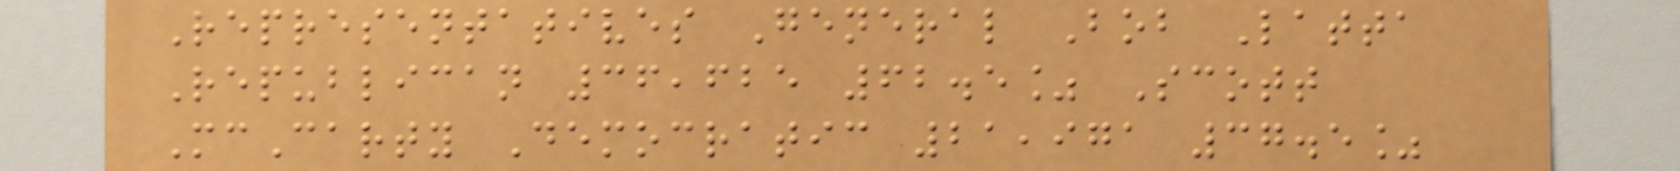Representatives General Bob Latta
Republican 36,625 62.5% Scott
McCarty Democratic 21,971 37.5%
